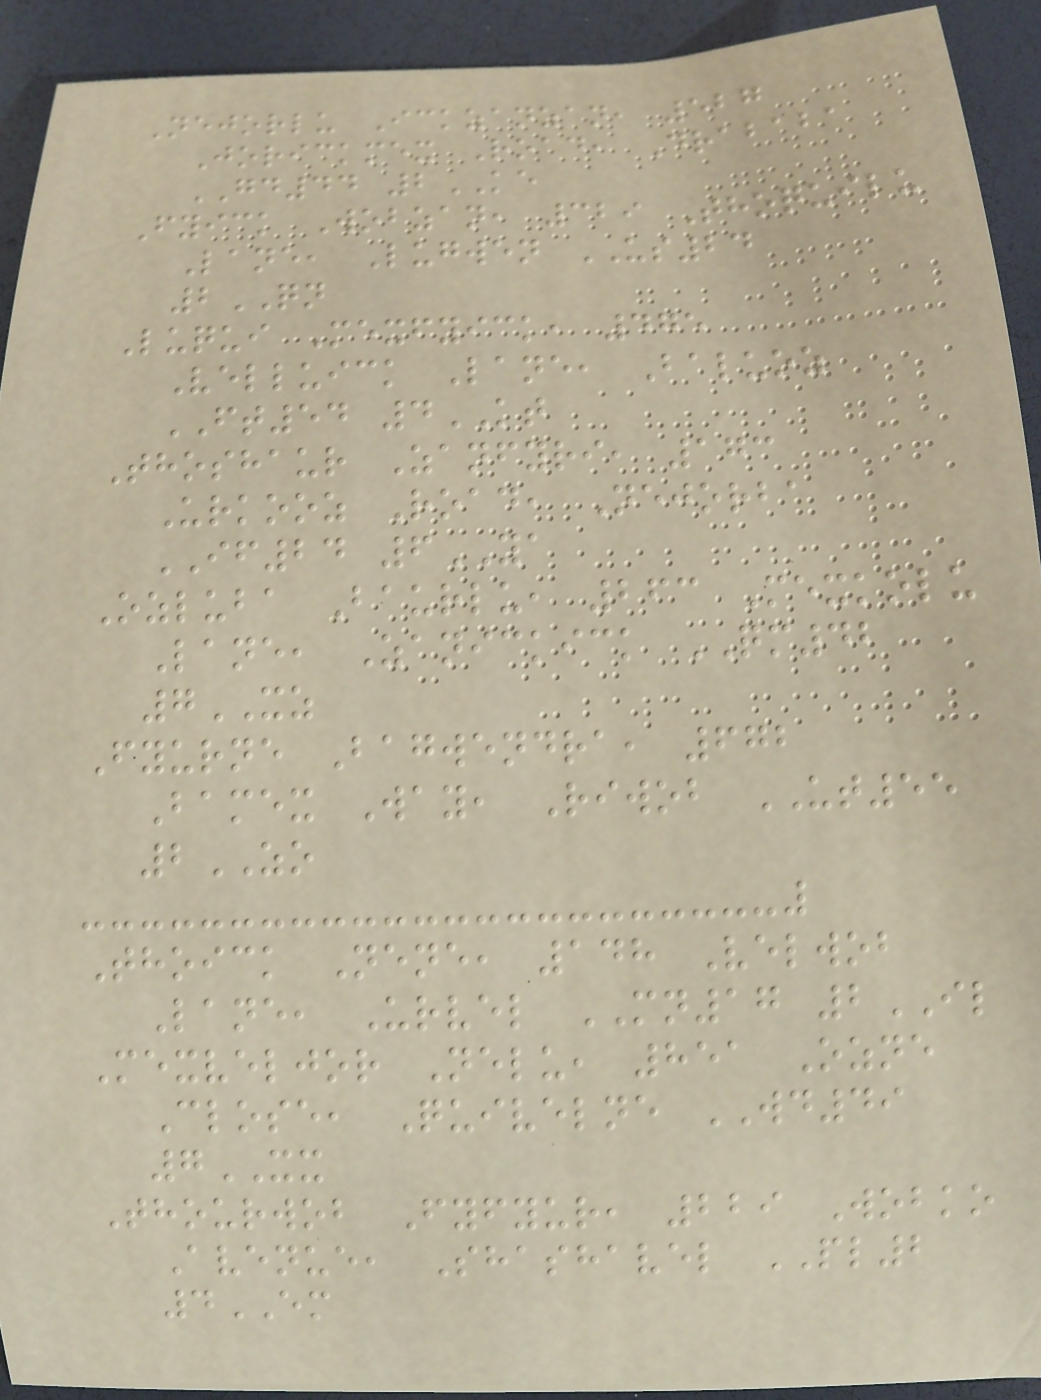Nejorlu Ickzanzan, 527
Jorickmex Road, Drababa
GD44 2KE
Fyick Wobzan, 329 Thoquilu
Lane, Lugwen US24
2QN
Luqui Mexfyick, 475
Velluick Lane, Baluoz
FT54 4KT
Thoshaur Zanfyri, 173
Urkooz Road, Nejorba
IF24 6YA
Ozluba Baurlu, 263 Mexkolu
Lane, Zanickick QM42
7XZ
Fyurne Bagwendra, 672
Bamex Way, Riwob UT55
2ZO
Thoick Nene, 148 Velwob
Lane, Urvel MN17 2IL
Mexveljor Nelu, 851 Ozne
Close, Quivelne WD49
7XX
Thourwob Fyfyur, 229 Wobko
Avenue, Shashavel PL2
4EM
